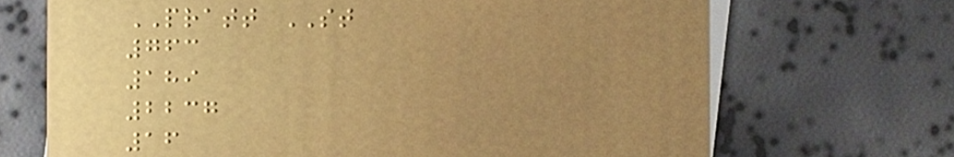PRATT ST
763
189
2237
16
